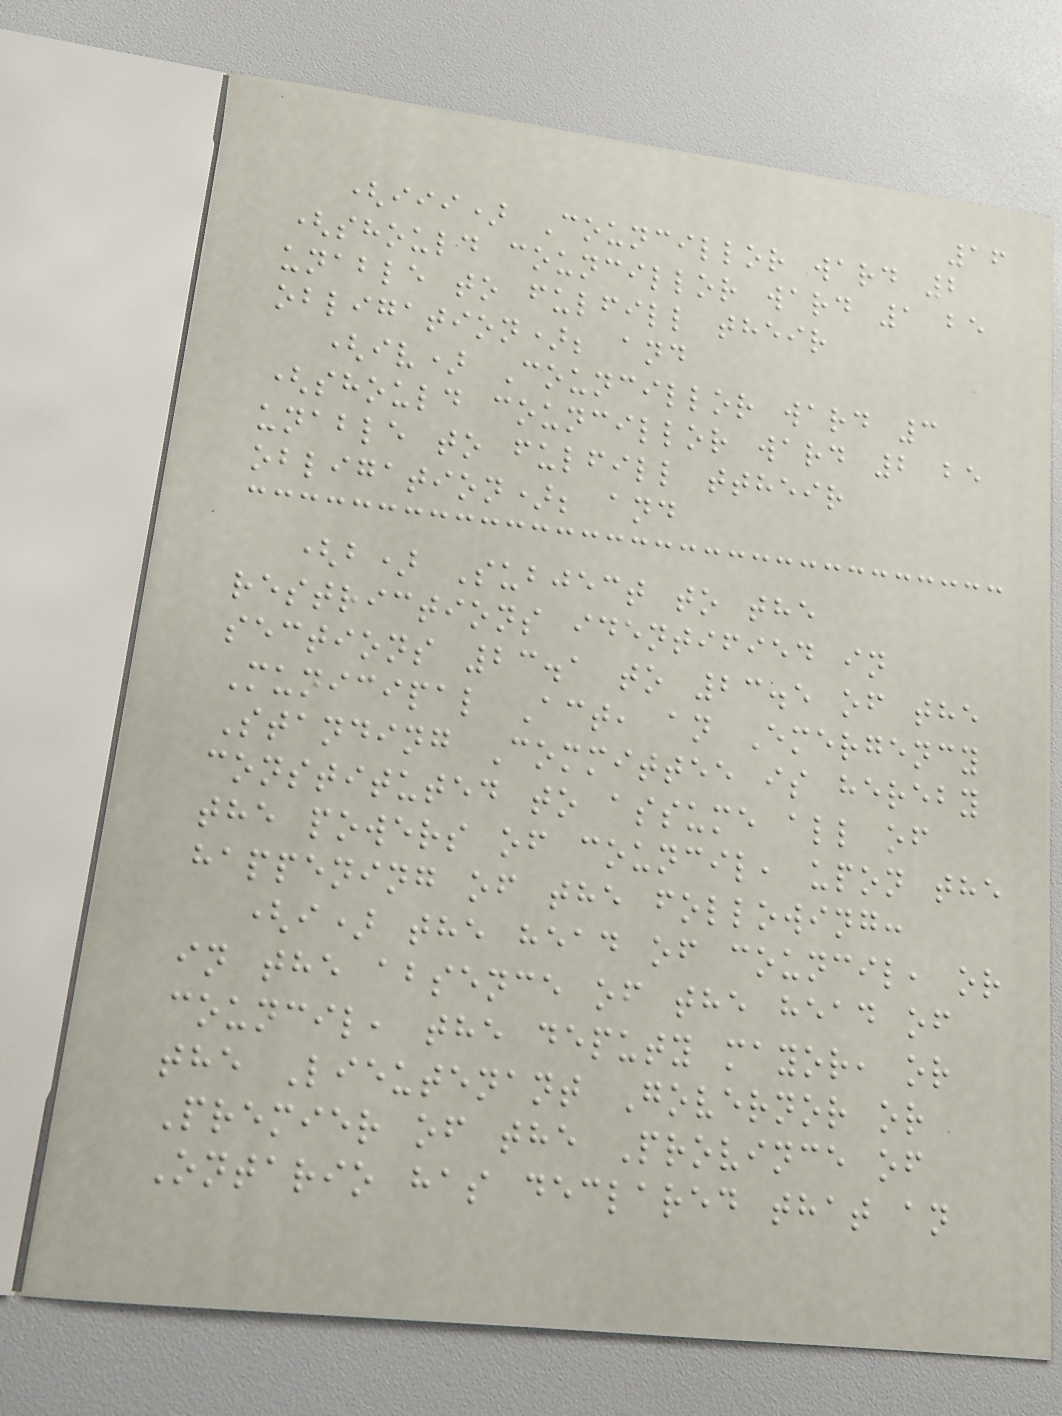16
(iii) Councillor ward 2
(should councillor ward 1 be
unable to fulfill their
obligation); and
(iv) Councillor ward 3
(should councillor ward 2 be
unable to fulfill ttheir
obligation); and
(b) Subject to the
restrictions identified in
sections 23.1 to 23.5 of the
Municipal Act, an Emergency
Standing Committee is hereby
constituted to assume all of
the powers of council, upon the
happening of the following:
(i) the head of council, or
in the absence of the head of
council, the deputy mayor, or
the Lieutenant Governor or
Premier of the Province of
Ontario has declared that an
